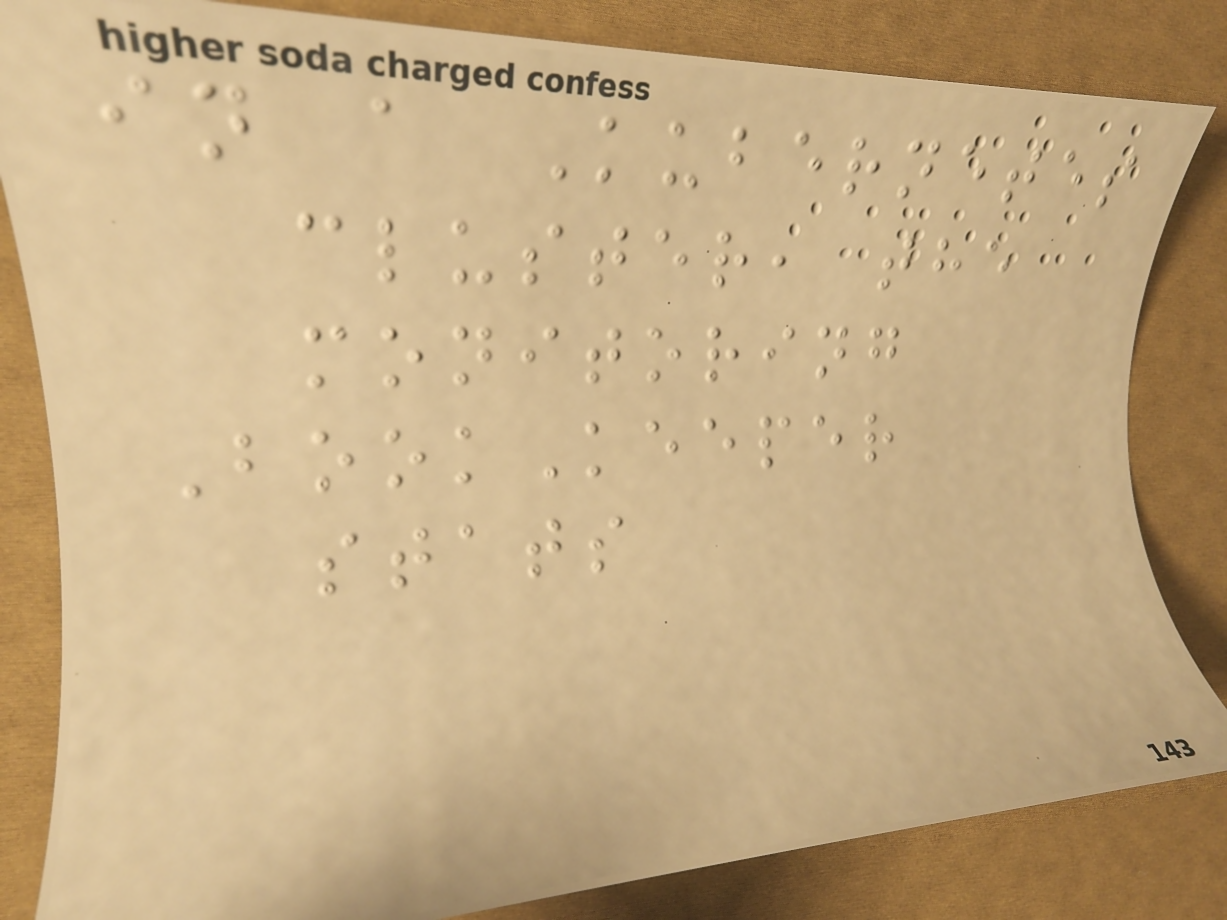in a Kubernetes
cluster, the
monitoring
BookKeeper
stats
